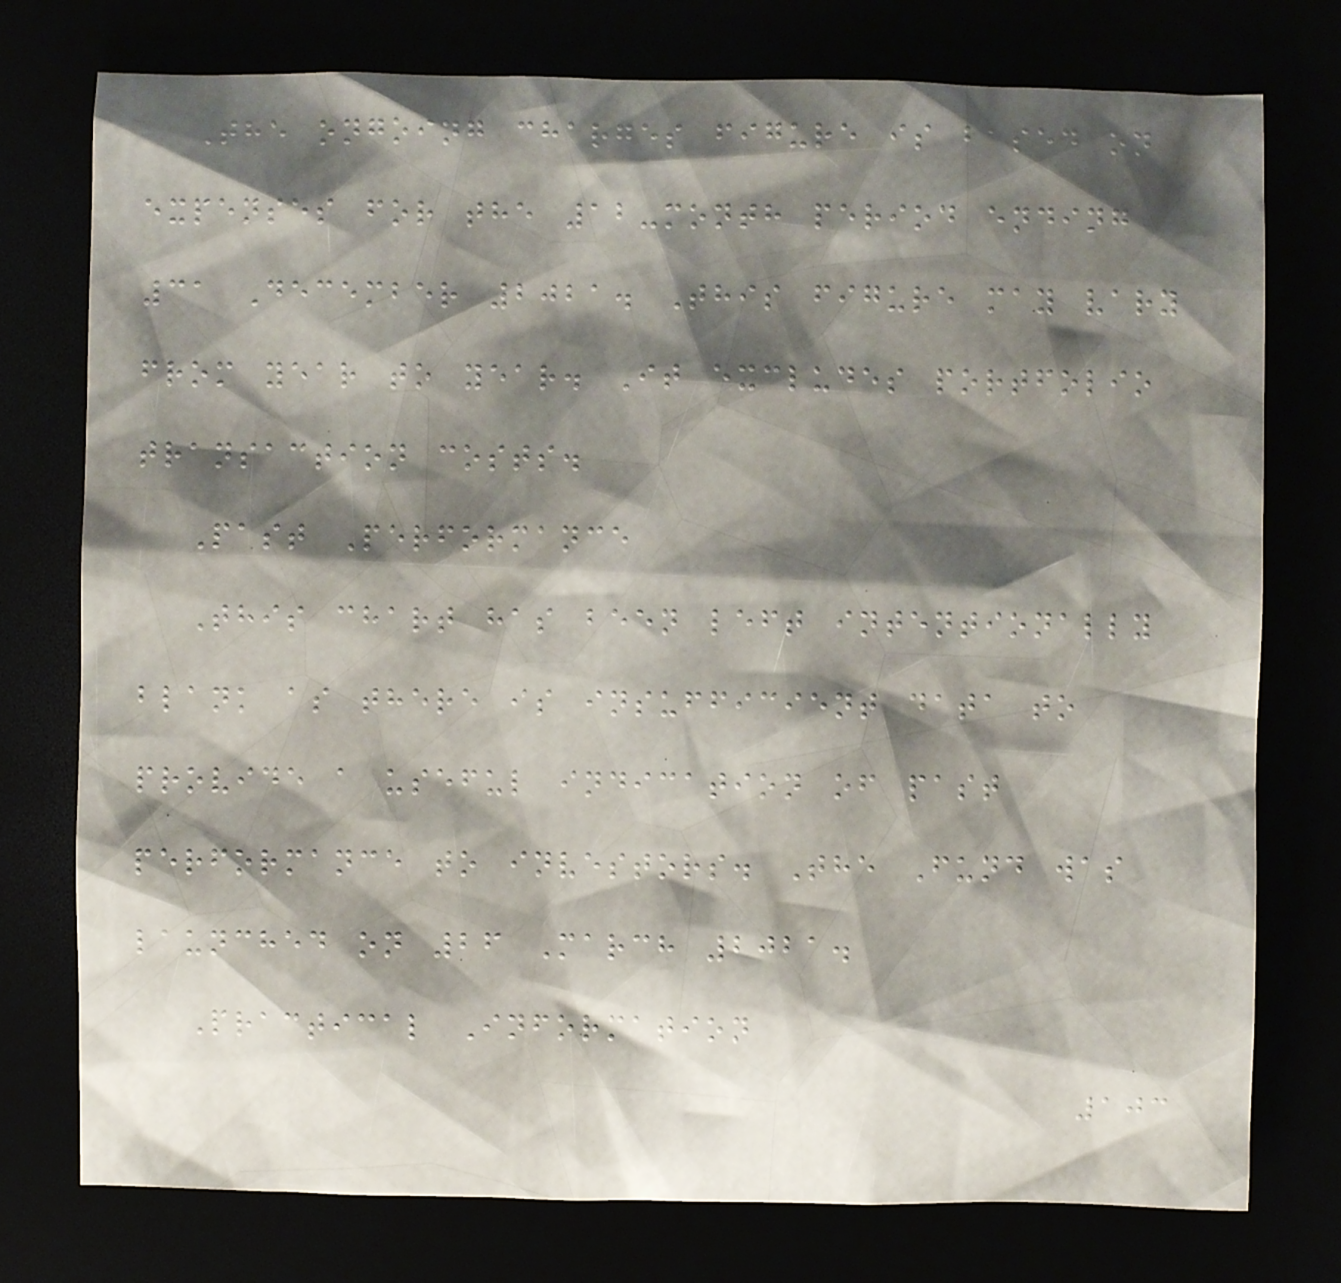The ongoing charges figure is based on
expenses for the 12-month period ending
31 December 2021. This figure may vary
from year to year. It excludes portfolio
transaction costs.
Past Performance
This chart has been left intentionally
blank as there is insufficient data to
provide a useful indication of past
performance to investors. The Fund was
launched on 26 March 2021.
Practical Information
103
